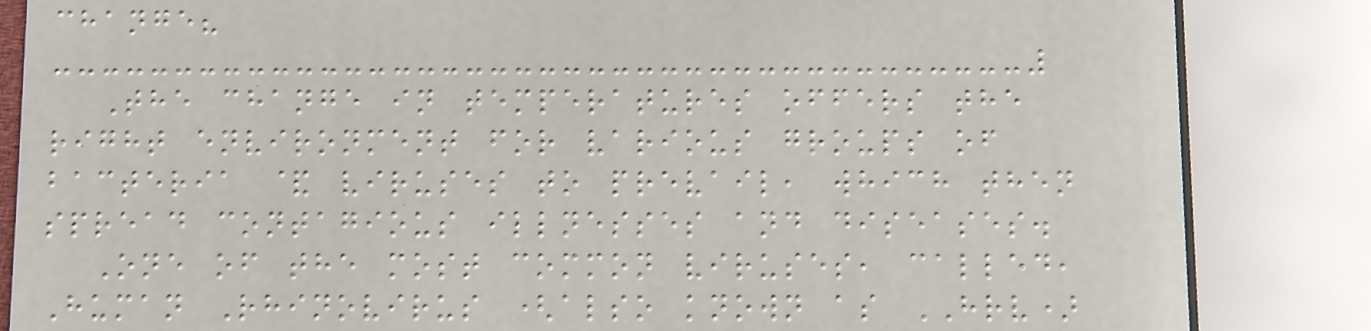change?
The change in temperatures offers the
right environment for various groups of
bacteria & viruses to prevail, which then
spread contagious illnesses and diseases.
One of the most common viruses, called,
Human Rhinovirus (also known as HRV)
